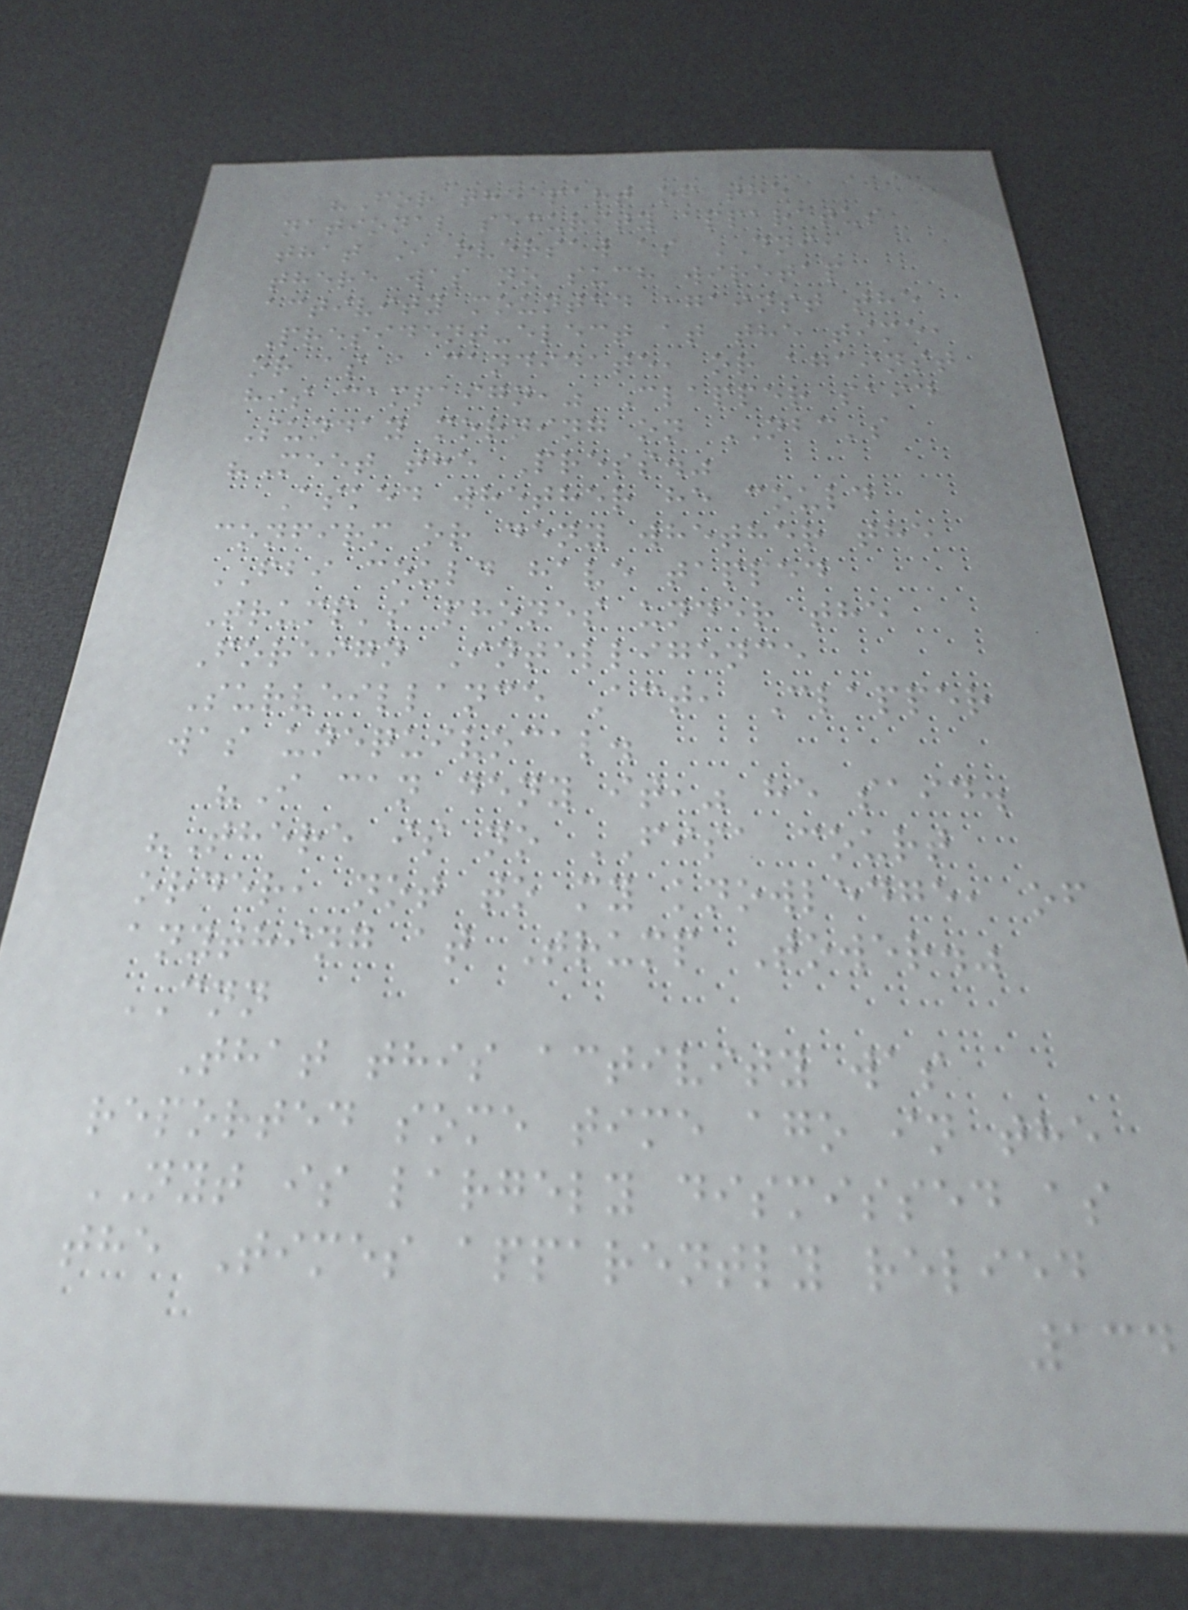"For the part of the
national security apparatus
that I oversaw as DNI,
there was no such wiretap
activity mounted against the
President-elect at the time,
or as a candidate, or against
his campaign," Clapper said
Sunday morning on NBC's
"Meet the Press."
Asked whether he could
confirm or deny whether the
FBI could have tapped
Trump's phones under the
Foreign Intelligence
Surveillance Act, Clapper
was unequivocal.
"I can deny it," he said.
"There is no FISA court
order, not to my knowledge, of
anything at Trump Tower."
CNN
That this activity was
reported some time ago in the
NYT is largely dismissed as
the Times apparently relied
134
